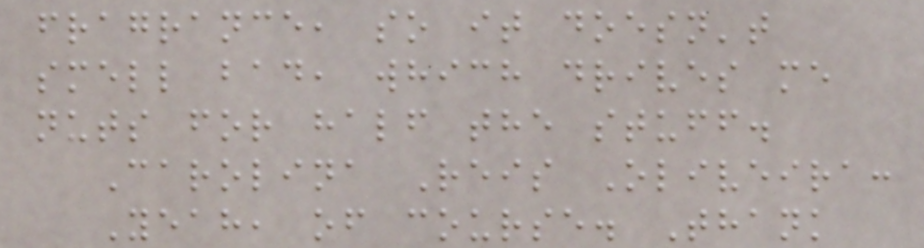fragrance, so it doesn't
smell bad, which drives me
nuts for half the stuff.
Carolina Reis Oliveira:
Yeah, of course. Thank
